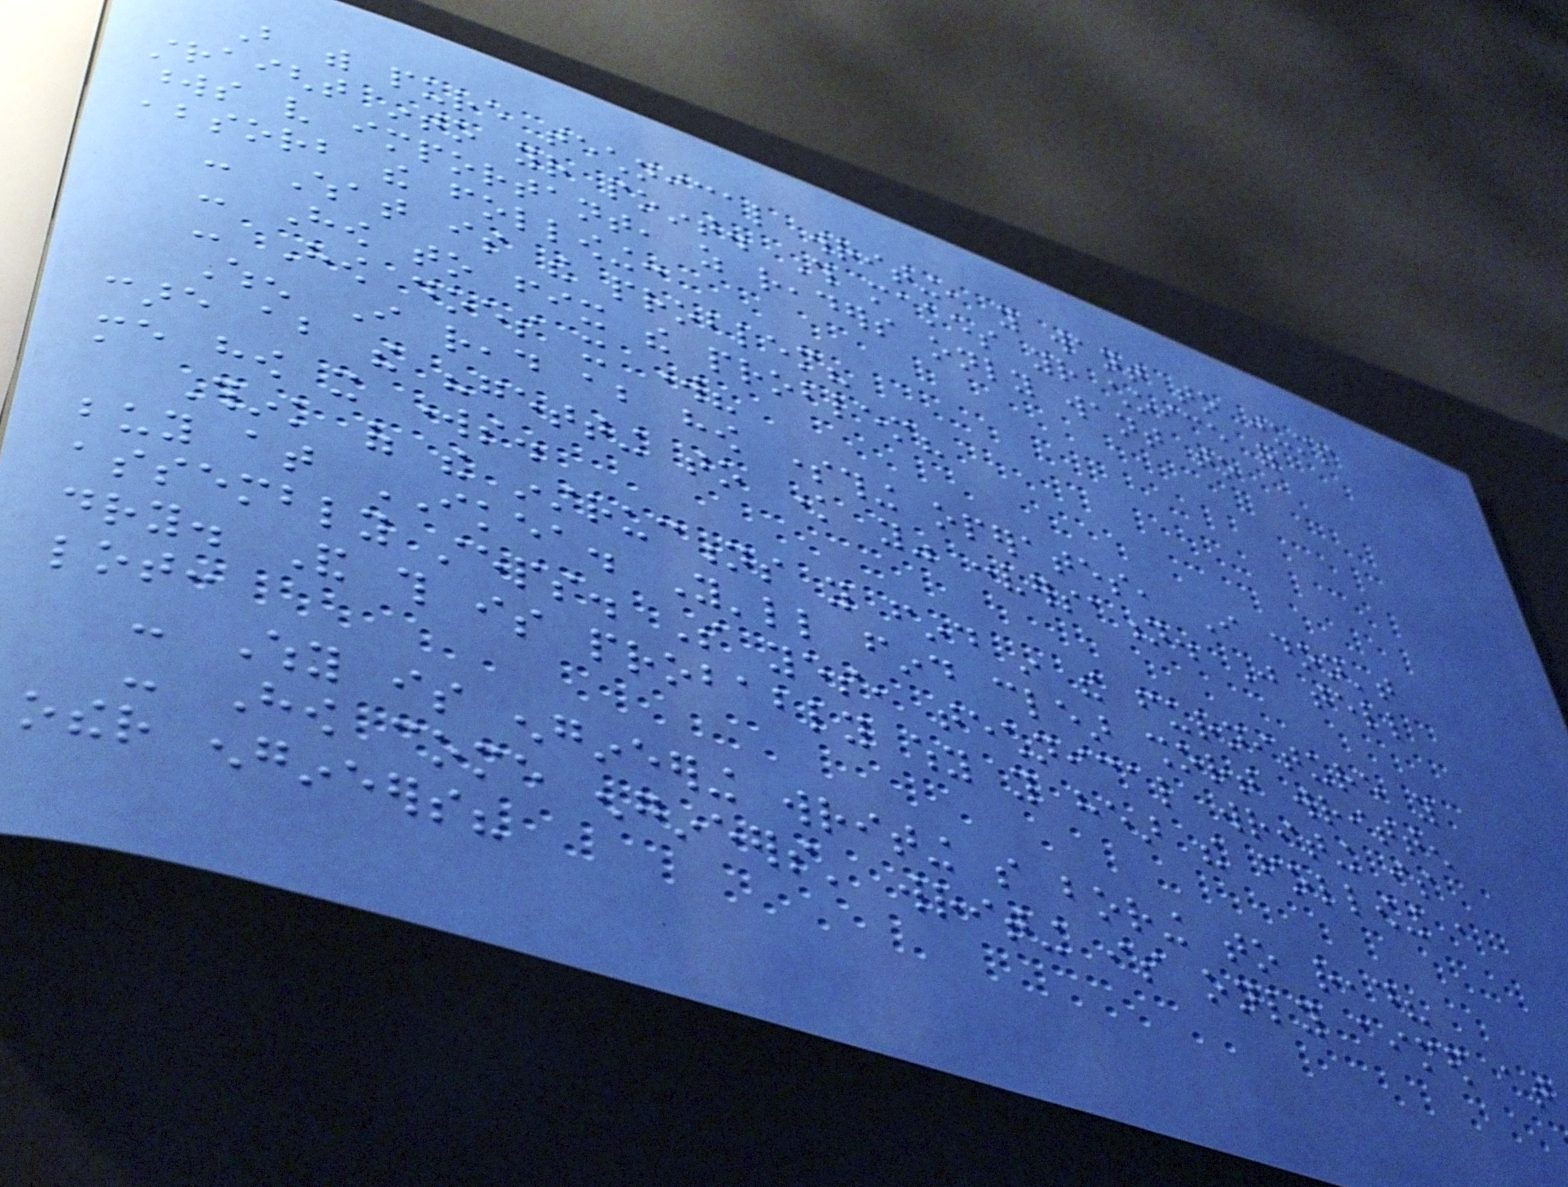But with pure technical writing, you want to jump
straight into your point. This makes your choice of
words very important, as readers only want to
absorb the following:
- What is the problem?
- How to fix the problem?
- How does it work?
When I read about how something operates, I don't
care about the "getting to know you" conversation. Just tell
me how it works.
Think of the instructions you find in the furniture you
buy at IKEA. You'll find clear short written
assembly steps. So yes, technical writing is
dry. And this is probably why you hear the following a
lot:
- Why is engineering writing so boring to read?
- How come engineers' writing is only aimed at
other engineers?
